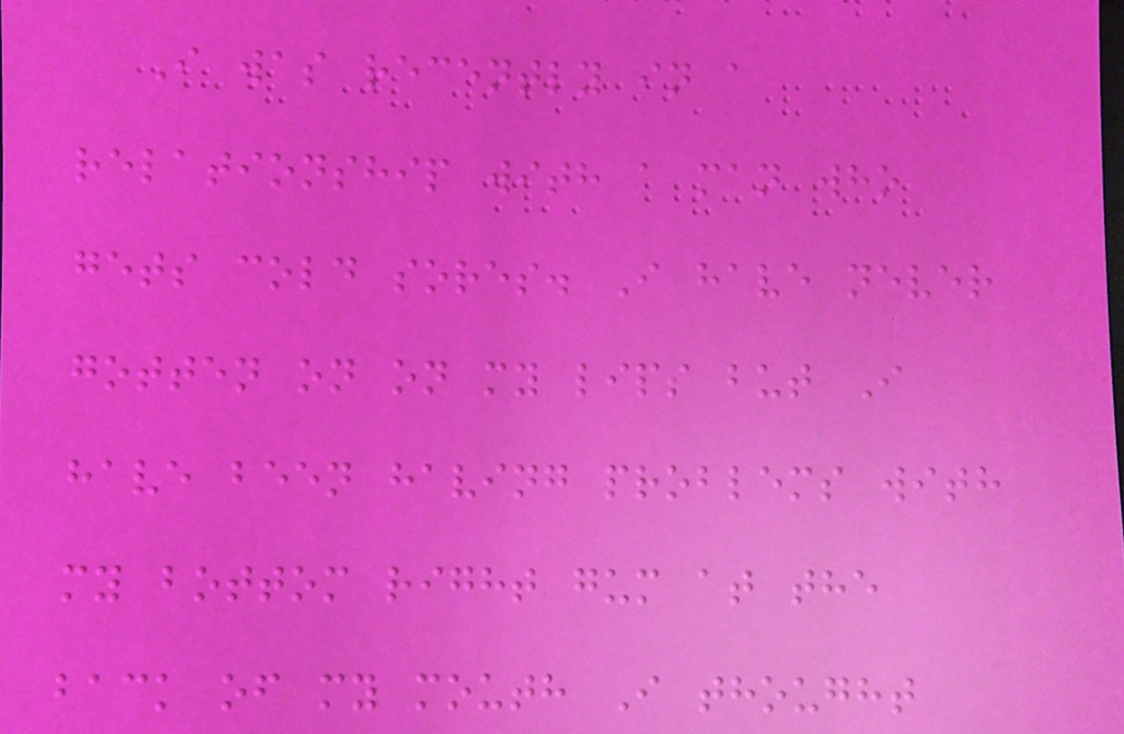I was recently in a
relationship with a man who
gets cold sores. I have never
gotten on on my lips but I
have been having problems with
my bottom right gum at the
back of my mouth I thought
